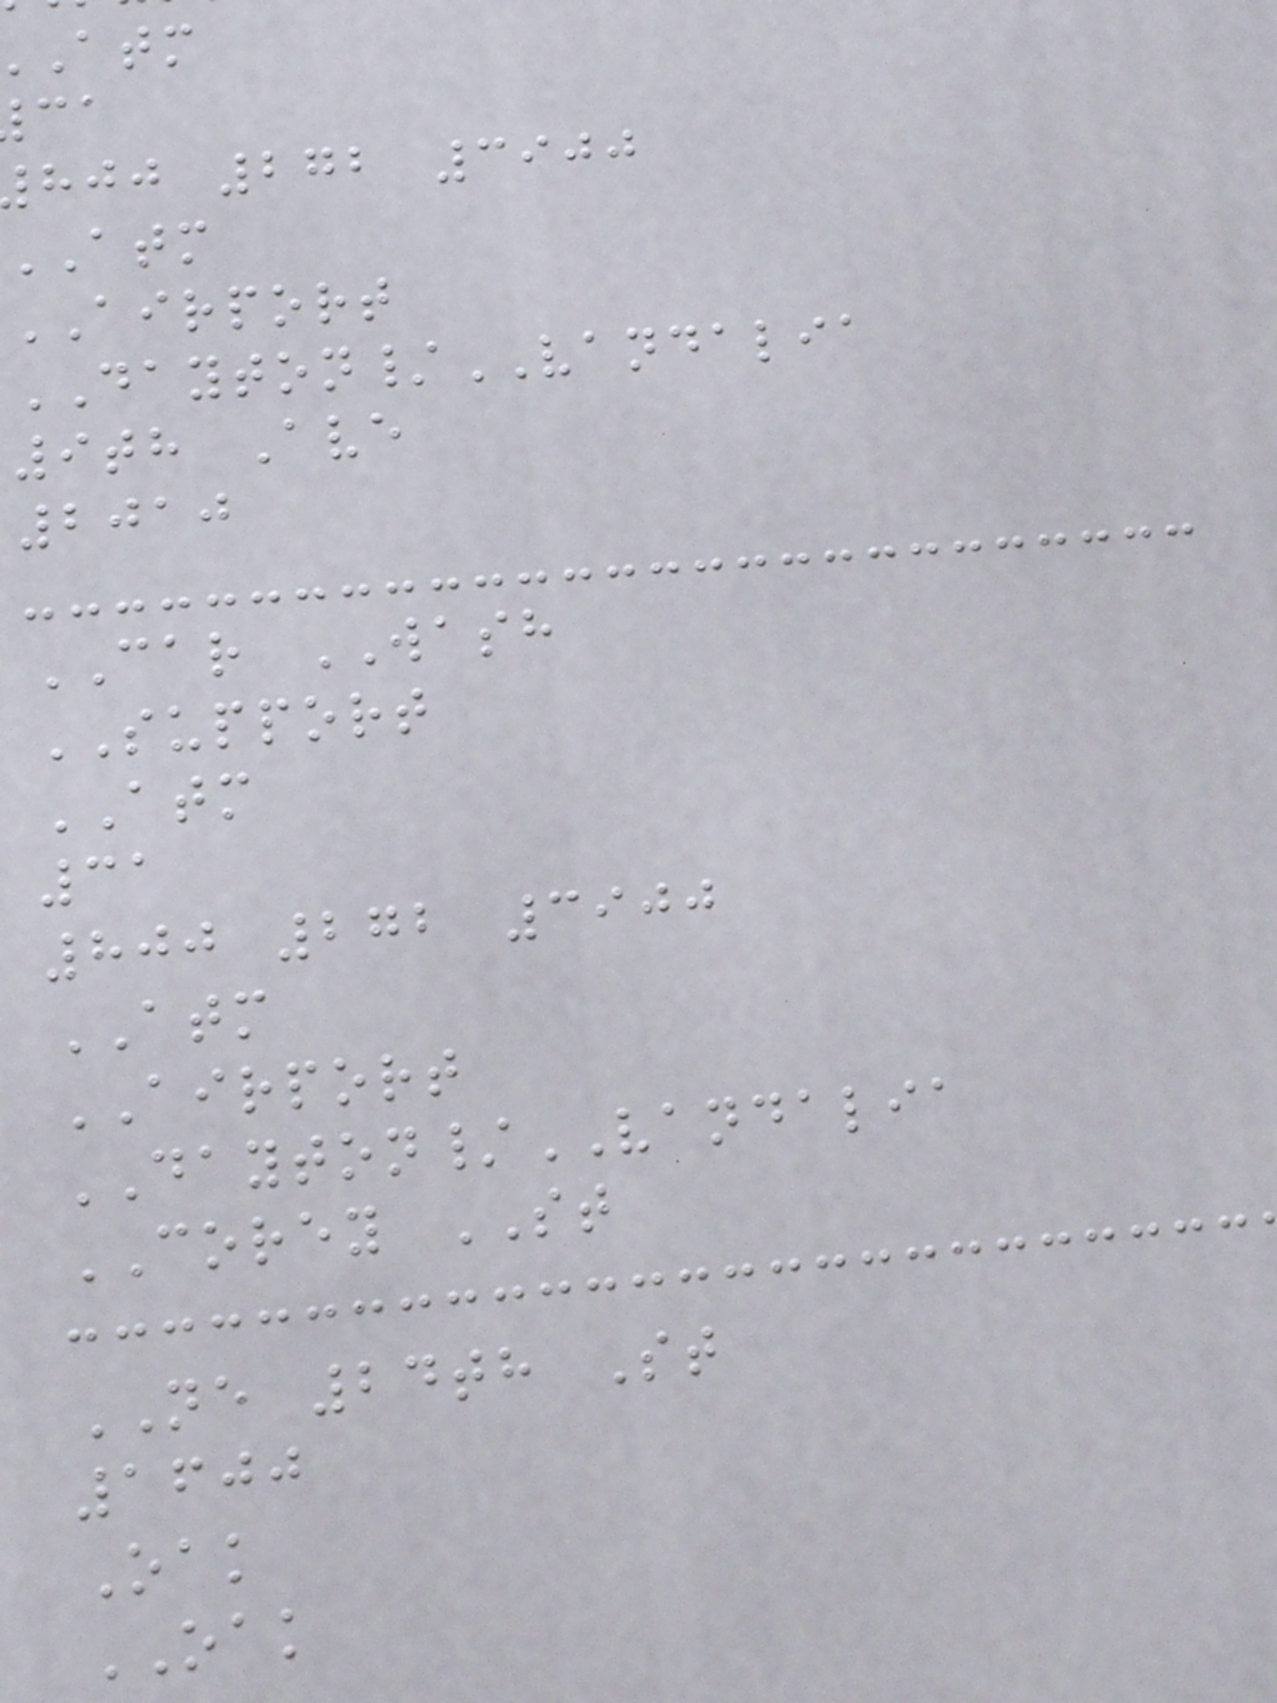hjj 272 3900
AIRPORT
DAYTON/VANDALIA
9th Ave
2010
CAR WASH
SUPPORT
ATM
31
800 272 3900
ATM
AIRPORT
DAYTON/VANDALIA
COREY ST
NE 24th St
1600
Oak
OAK
